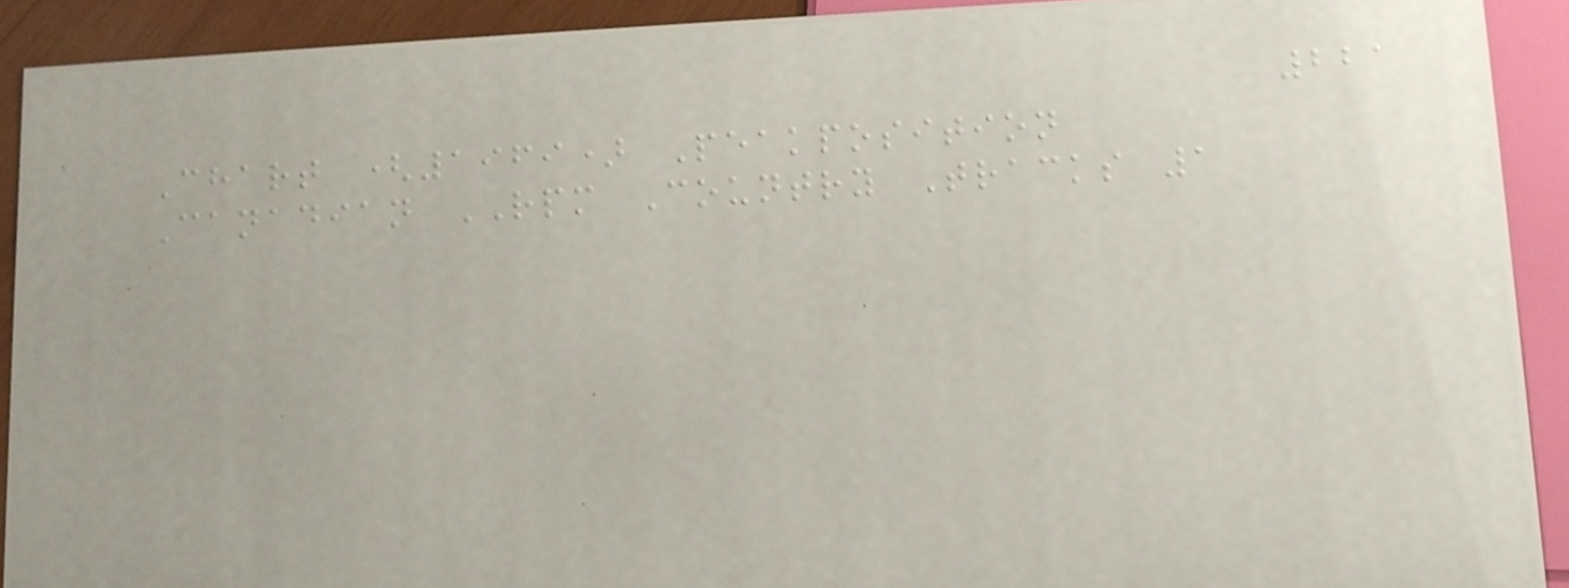221
Chart (1969) Peakposition
Canadian RPM Country Tracks 1
